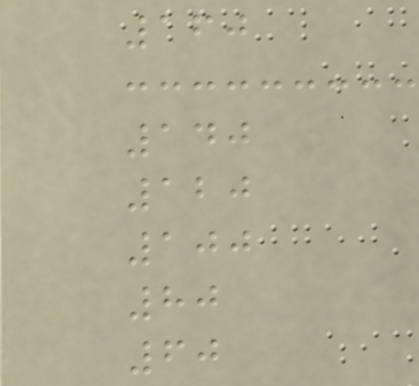160
140
120
100
80
60
